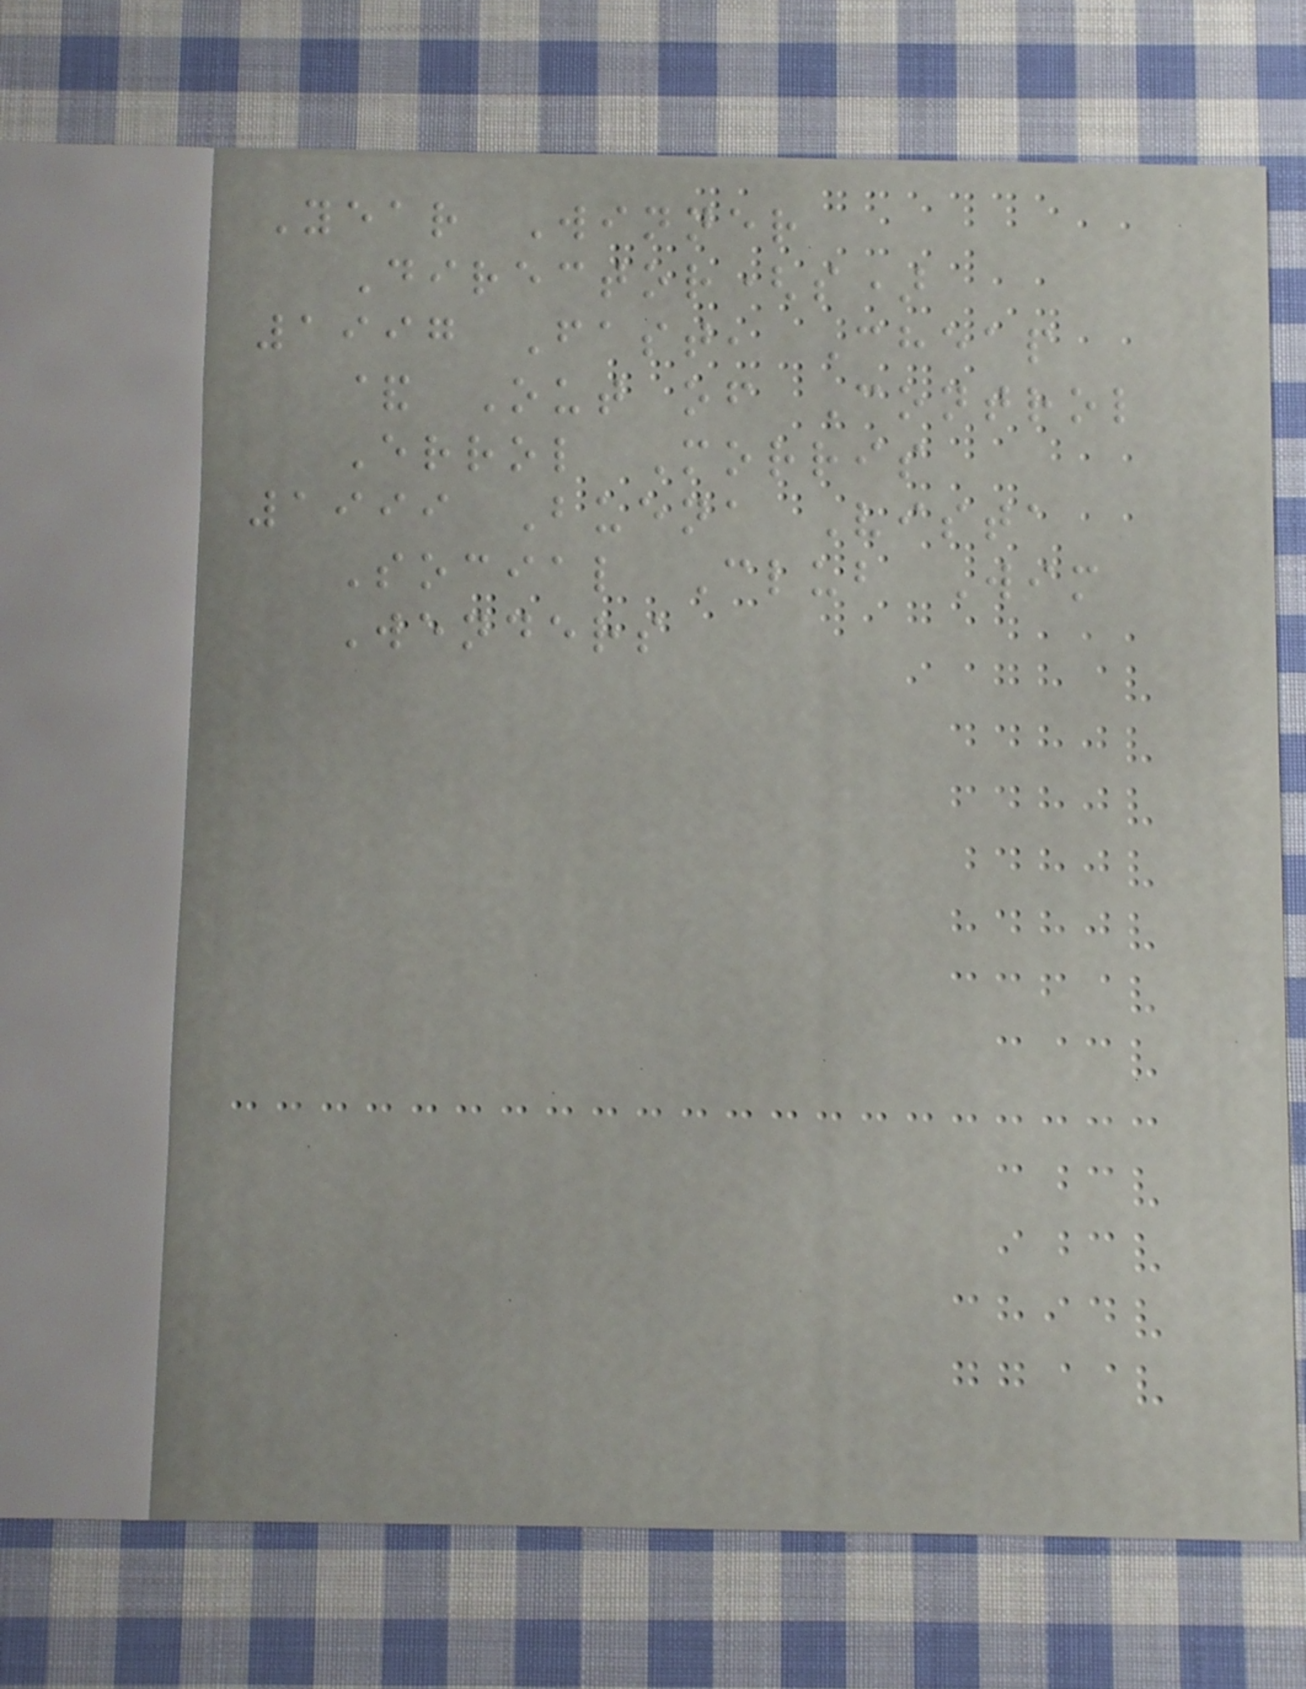Year Winner
Director(s)
1997 Fast, Cheap
& Out of Control
Errol Morris
1999 Buena Vista
Social Club Wim
Wenders
